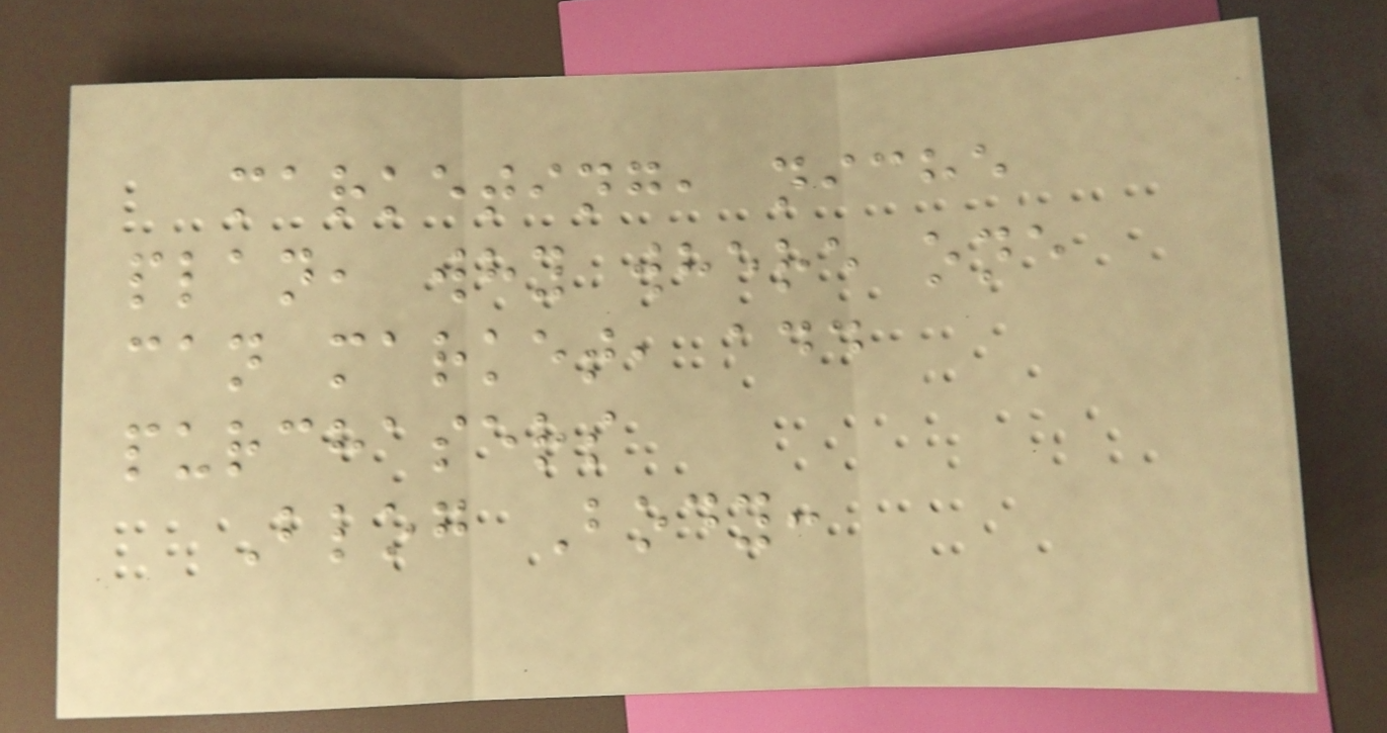marketing, niche
plan, why where one
can market, add
purchasers
Blog Body:
